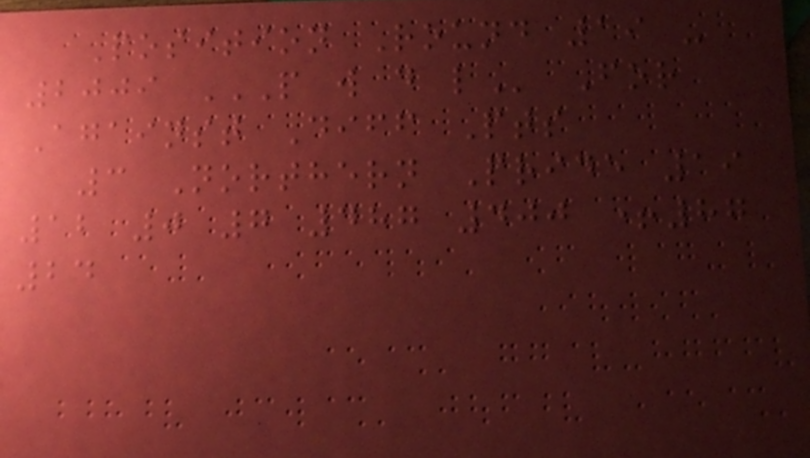Position Round 19 -
2009 P W D L For
Against Diff Pts
3 Northern Pride 19
12 0 7 487 400 +87
24
